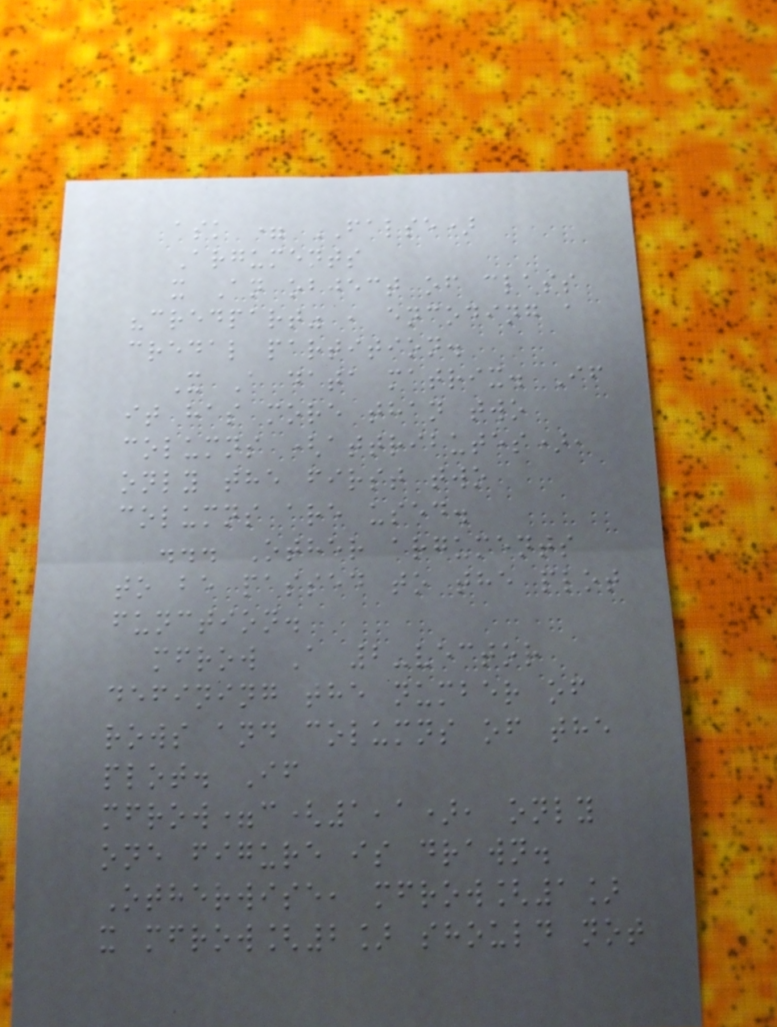ask = FALSE)
Arguments
x An object of class
"credpart" , encoding a
credal partition.
X A data matrix. If
it has more than two
columns (attributes),
only the first two
columns are used.
... Other arguments
to be passed to the plot
function.
mfrow A 2-vector
defining the number of
rows and columns of the
plot. If
mfrow=c(1,1), only
one figure is drawn.
Otherwise, mfrow[1]
x mfrow[2] should not
